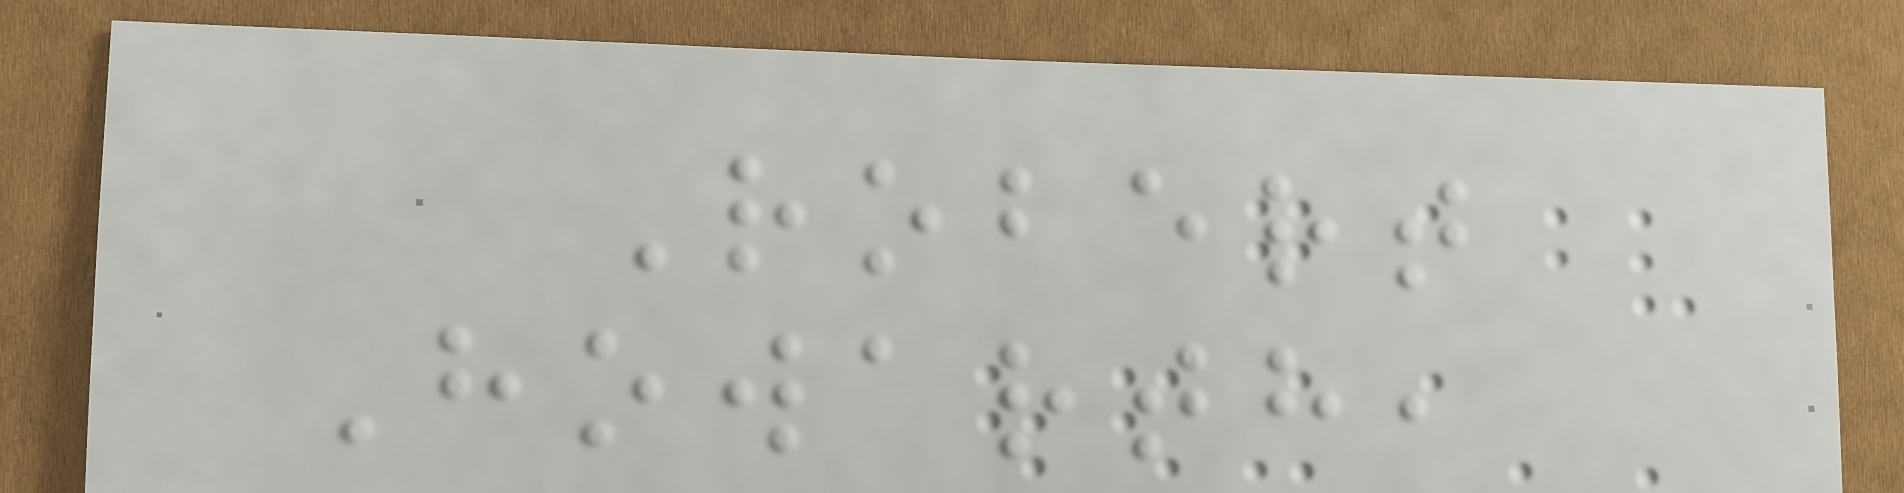Robert
Howarth,
